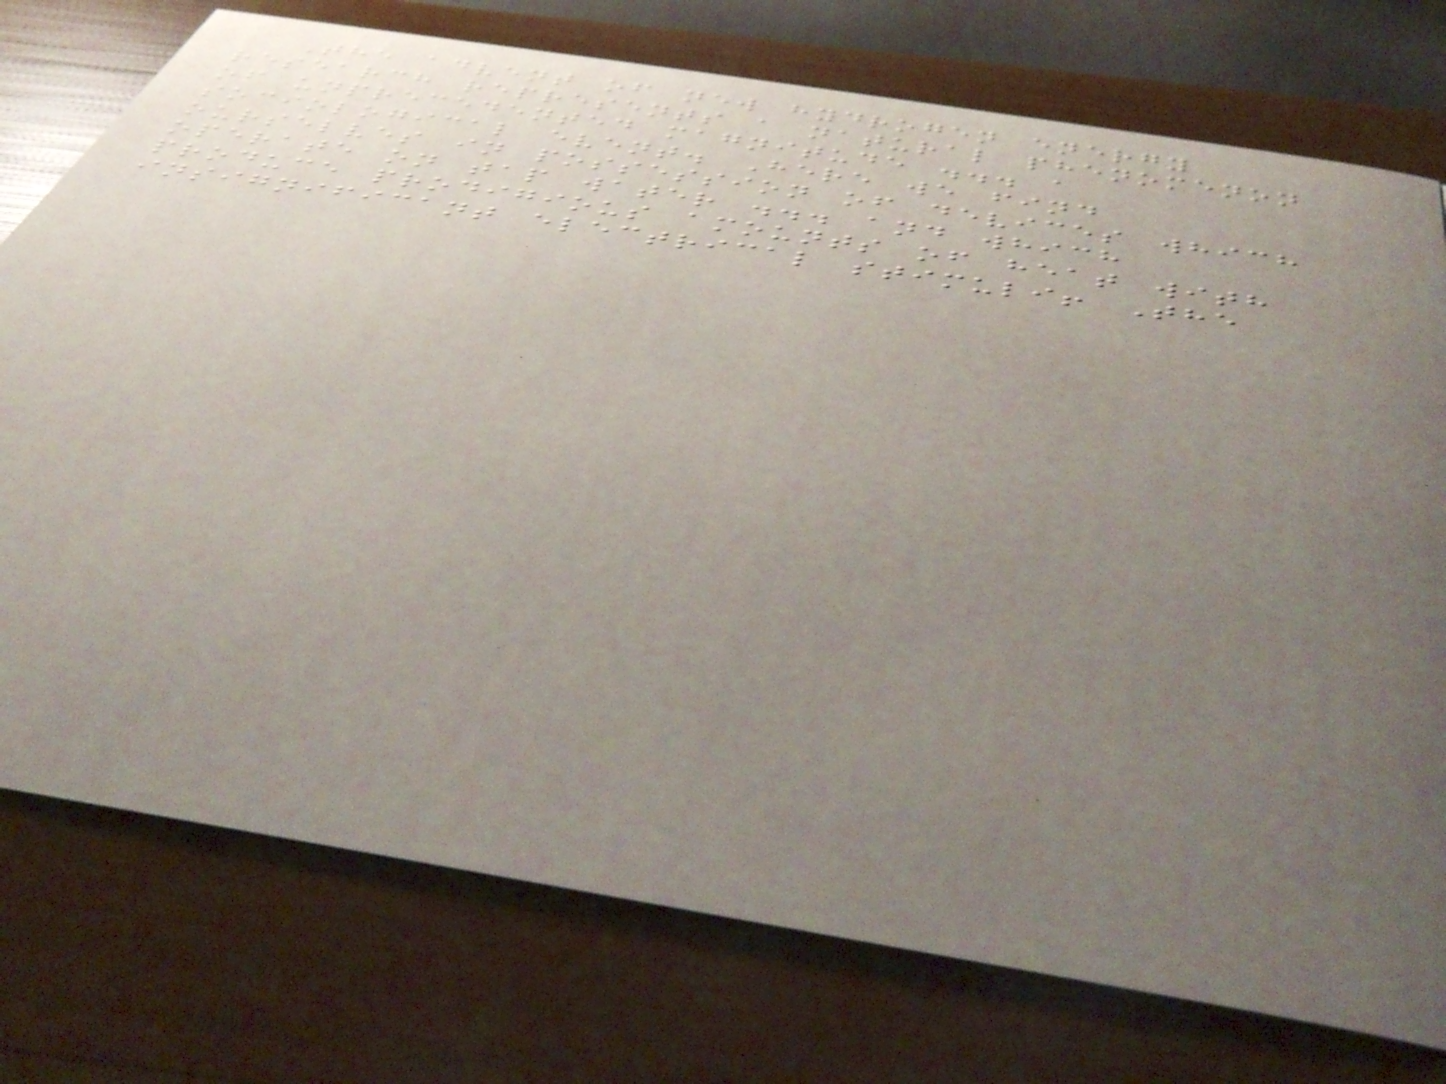The advent of new hydrogen energy
research represents a natural phenomenon
of unprecedented magnitude ... a
sociological event. Here we find
ourselves in possession of devices which
operate on tap water ... and which
produce prodigious amounts of heat with
insignificant electrical stimuli! The
